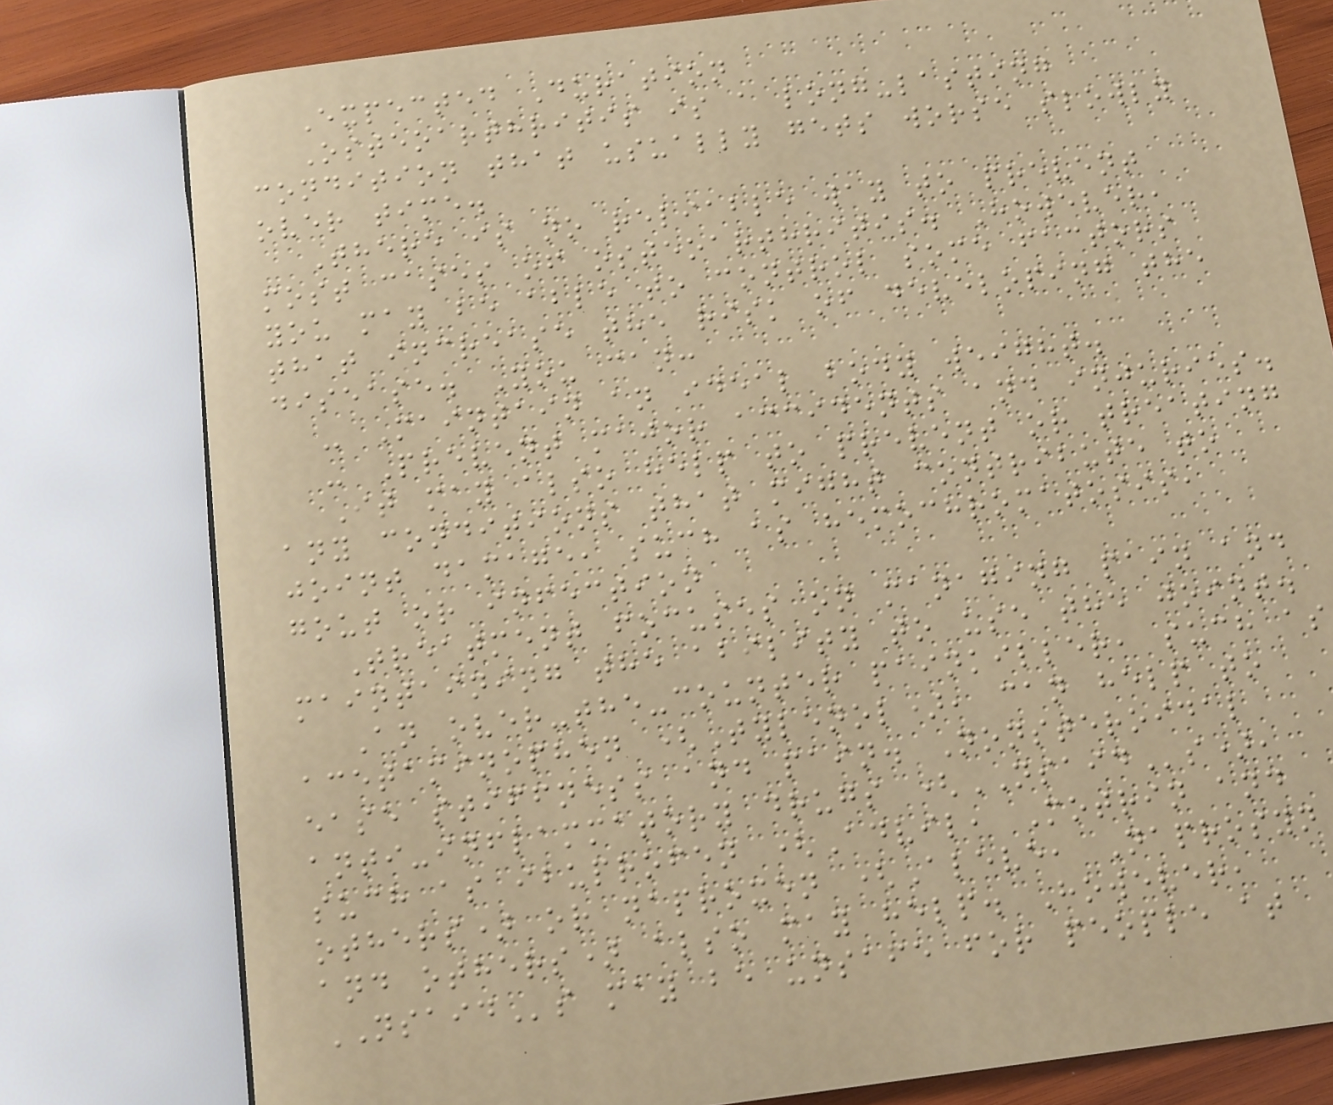Expected Duration
Osteoarthritis is a long-lasting
condition that usually gets worse slowly
over time.
There is no reliable way to prevent
most cases of osteoarthritis. However,
you may be able to control some factors
that increase the risk of developing the
disease. You can:
- Maintain an ideal body weight.
- Prevent major accidents and injuries.
It may also help to prevent or treating
any conditions that might contribute to
joint damage, such as hemochromatosis,
gout or infection
Treatment focuses on managing pain and
maintaining the ability to use the joint.
An over-the-counter painkiller, such as
acetaminophen (Tylenol), can help to
ease stiffness and pain. Nonsteroidal
anti-inflammatory drugs (NSAIDs),
such as ibuprofen (Advil, Motrin and
others) or naproxen (Aleve, Naprosyn
and others) also may help. However,
NSAIDs may be unsafe for people at
